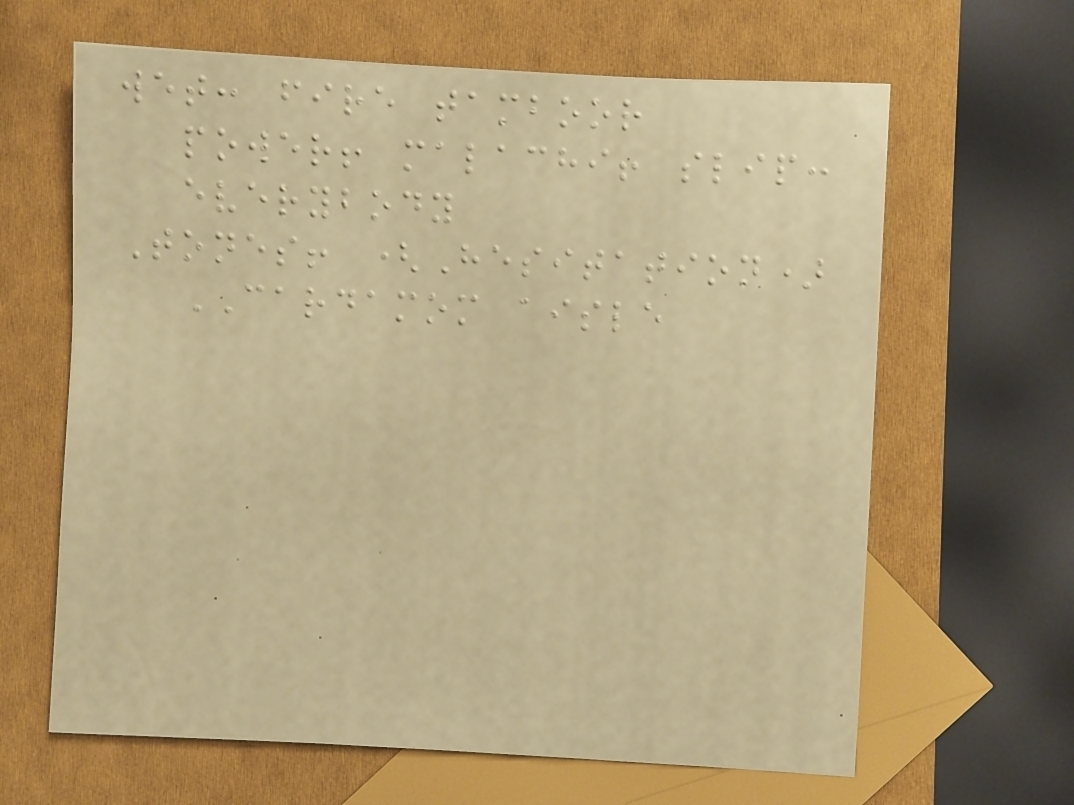wet: fire tamboor
power! malachi! slip:
everybody
Tones! (Hesitation)
CARDAMOM aisle
